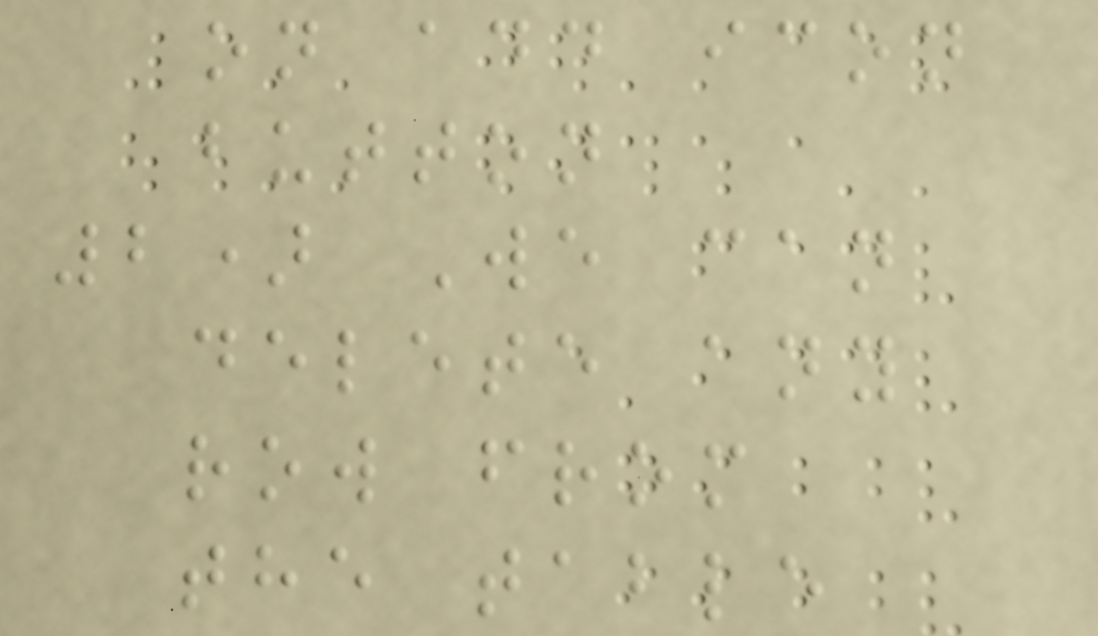on add icon
button
2) We can
delete any
row from
the table
